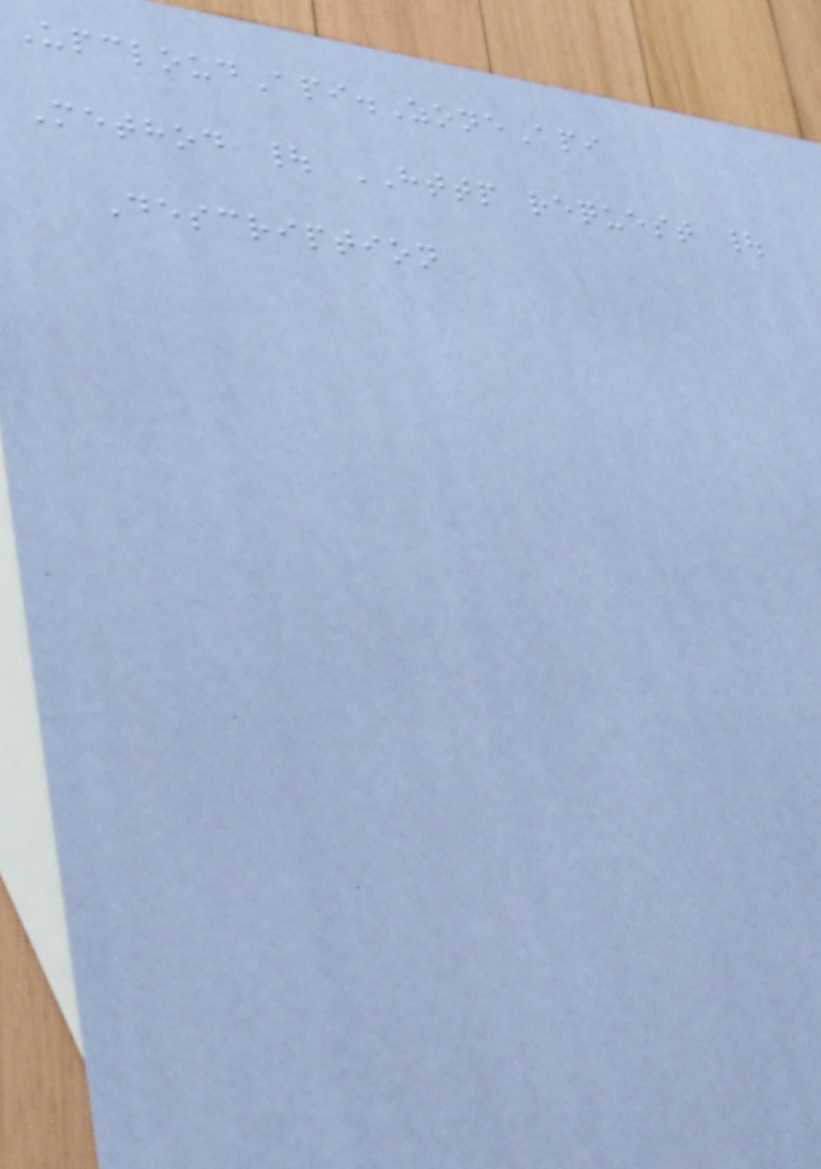UpcloudApi.ZoneApi
Method | HTTP request |
Description
